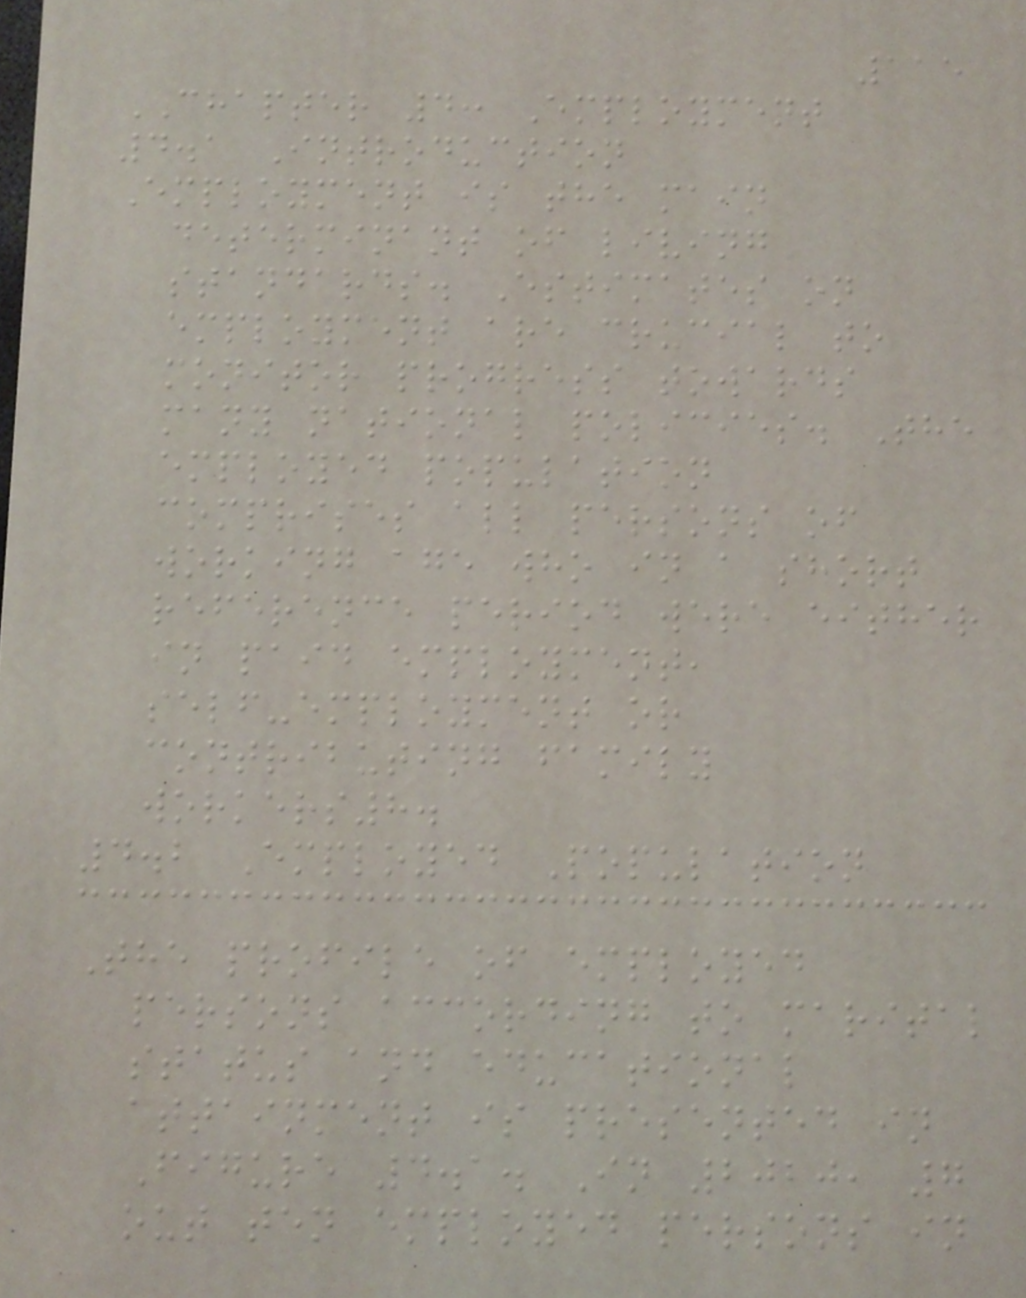115
CHAPTER 4: Employment
4.1 Introduction
Employment is the main
determinant of living
standards. Estimates on
employment are crucial to
monitor progress towards
many national policies. The
employed population
comprises all persons of
working age who in a short
reference period were either
in paid employment,
self-employment or
contributing family
workers8.
4.2 Employed Population
The profile of employed
persons according to marital
status and educational
attainment is presented in
Figure 4.1. In 2020, 7
out ten employed persons in
